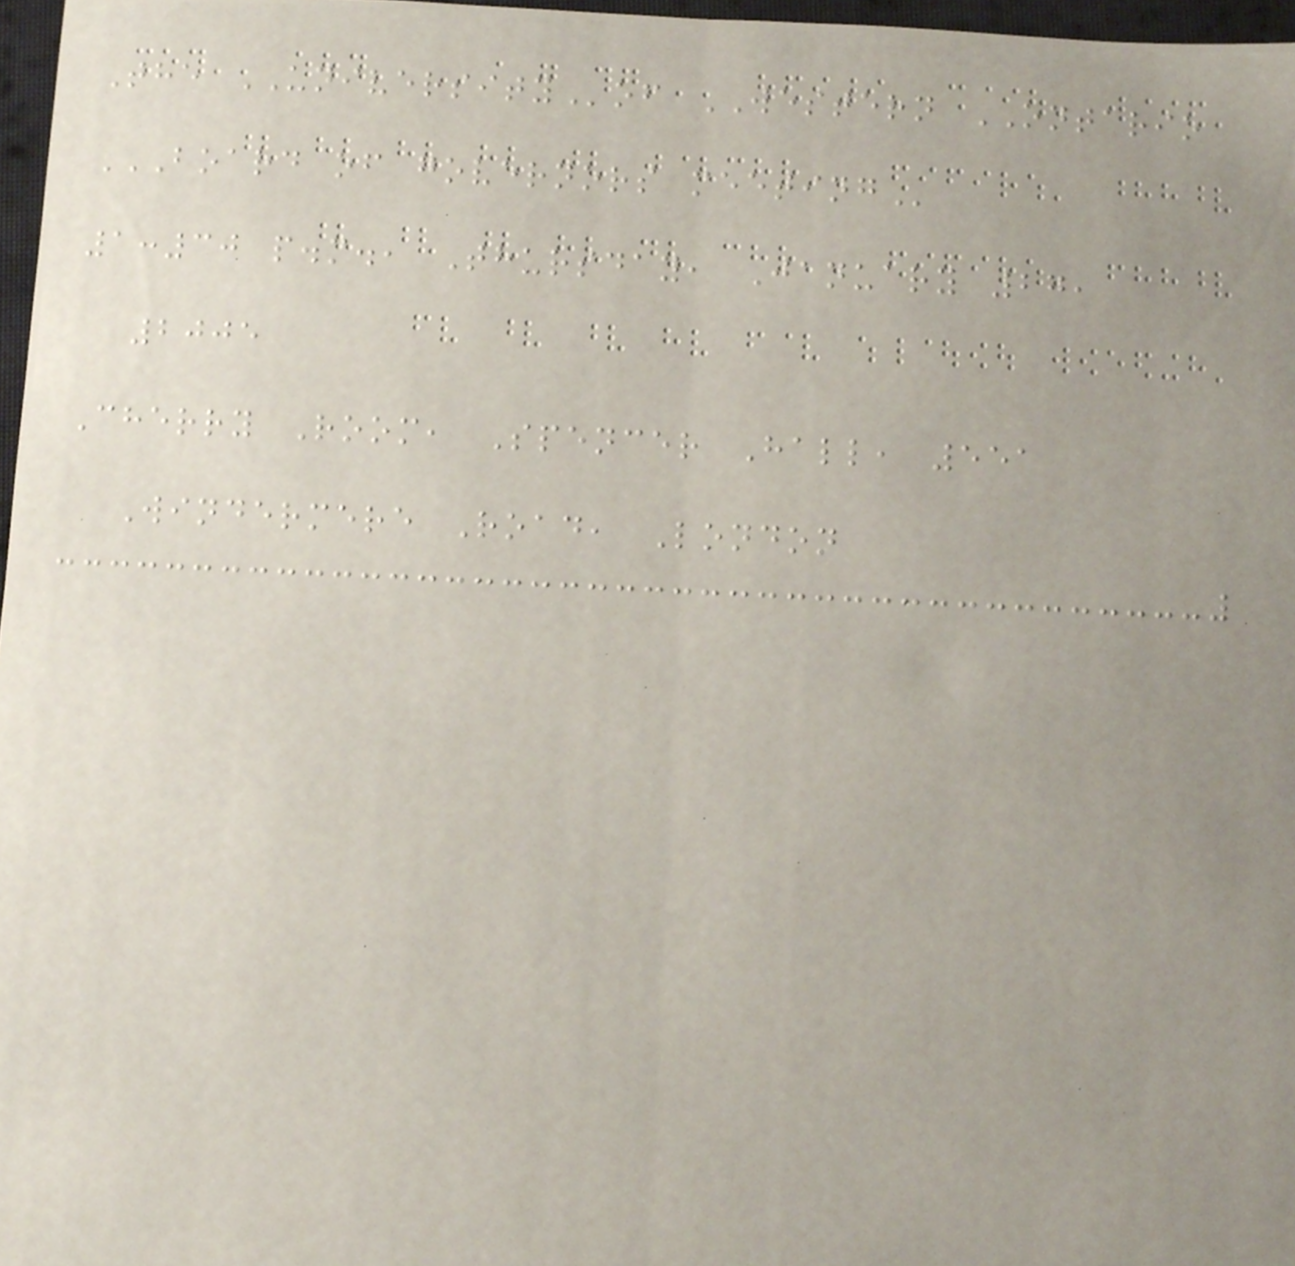The UNIVERSITYof WESTERN ONTARIO
BOARD OF GOVERNORS MEETING
1:30 p.m., Thursday, January 27,
2005
Cherry Room, Spencer Hall, 551
Windermere Road, London
